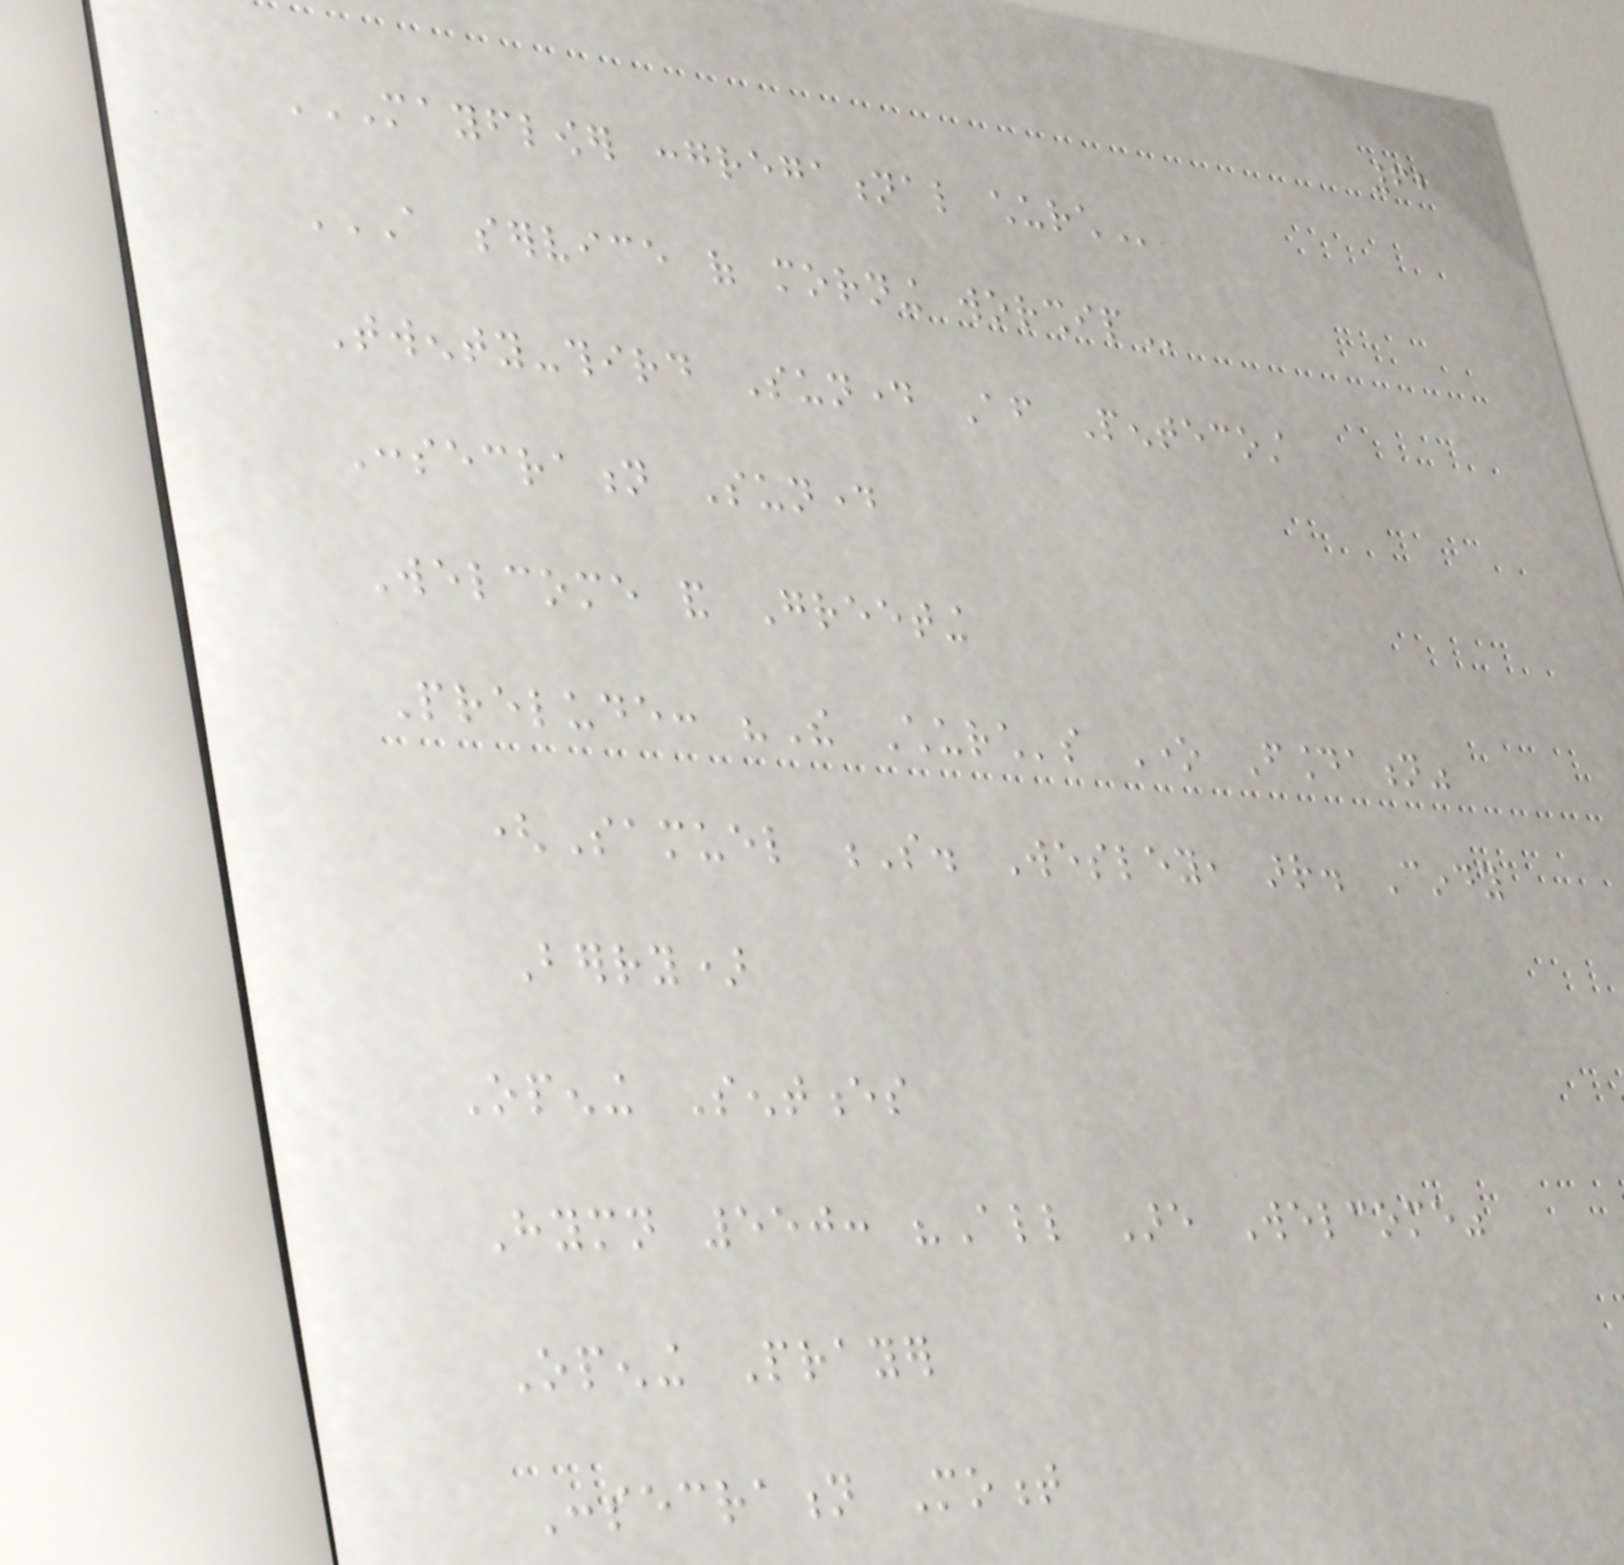62
MAYFLOWER CONGREGATIONAL CHURCH
A SERVICE OF MORNING WORSHIP
Twenty-third Sunday After Pentecost
Consecration Sunday
Welcome and Greeting
Prelude: "The Church's One Foundation"
(Samuel S. Wesley, arr. Cindy
Berry)
Opening Sentences
Hymn 550: "All Are Welcome"
Opening Prayer
Consecration Moment
